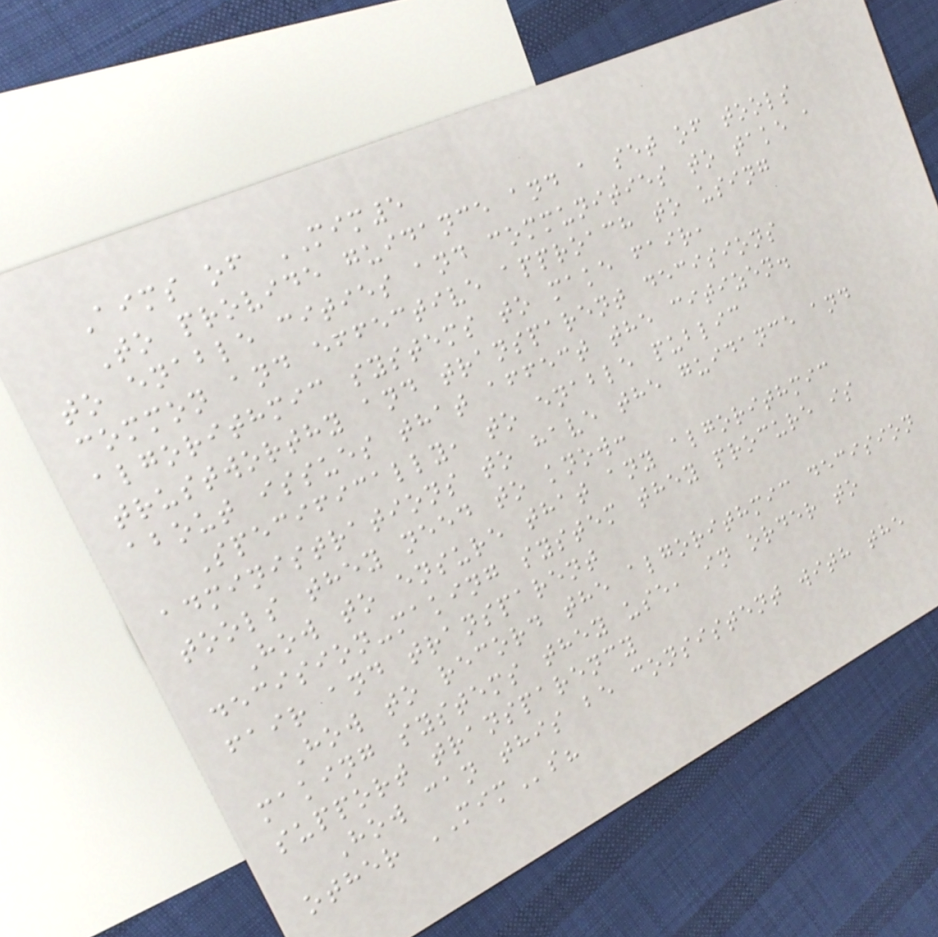Aims of MIM5
To provide guidance and a set of tools
to enable cities and communities to take a
common and effective approach to using
algorithmic systems to make fair,
trustworthy and transparent decisions
about issues that affect the citizen.
Specifically, to enable public
administrations to have the guidance and
tools they need to know:
How to ensure that any algorithmic
decision-making system they procure is
fair and transparent
How to record the algorithmic decision
making systems they use, in order to
support transparency
How can this be consistent with the
other MIMs?
